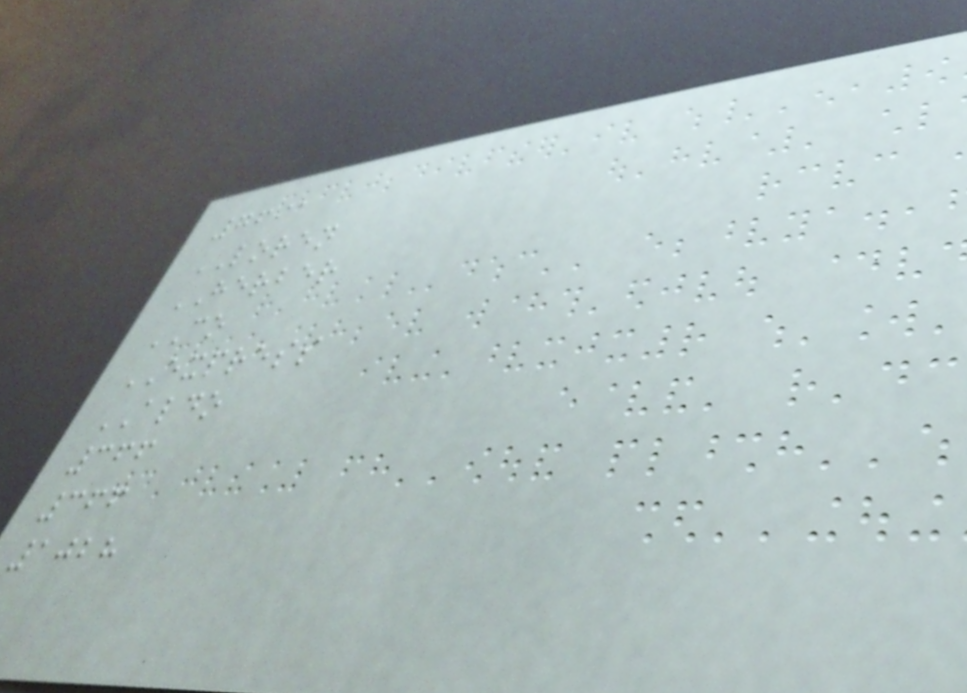7691
LOREN
HERBER
CO
EXPRESS
ALDO
366
366
1028
